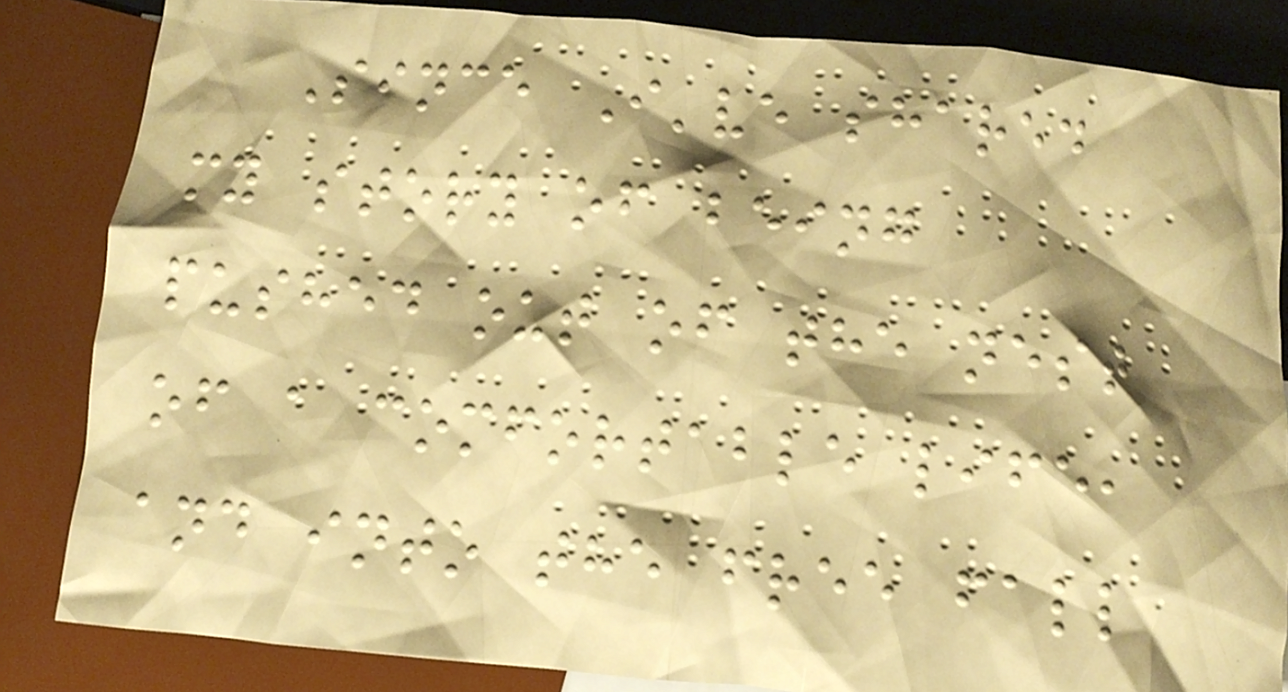Since I've shared
my story of being
pushed out of the nest
of a comfortable life,
and into the free fall
